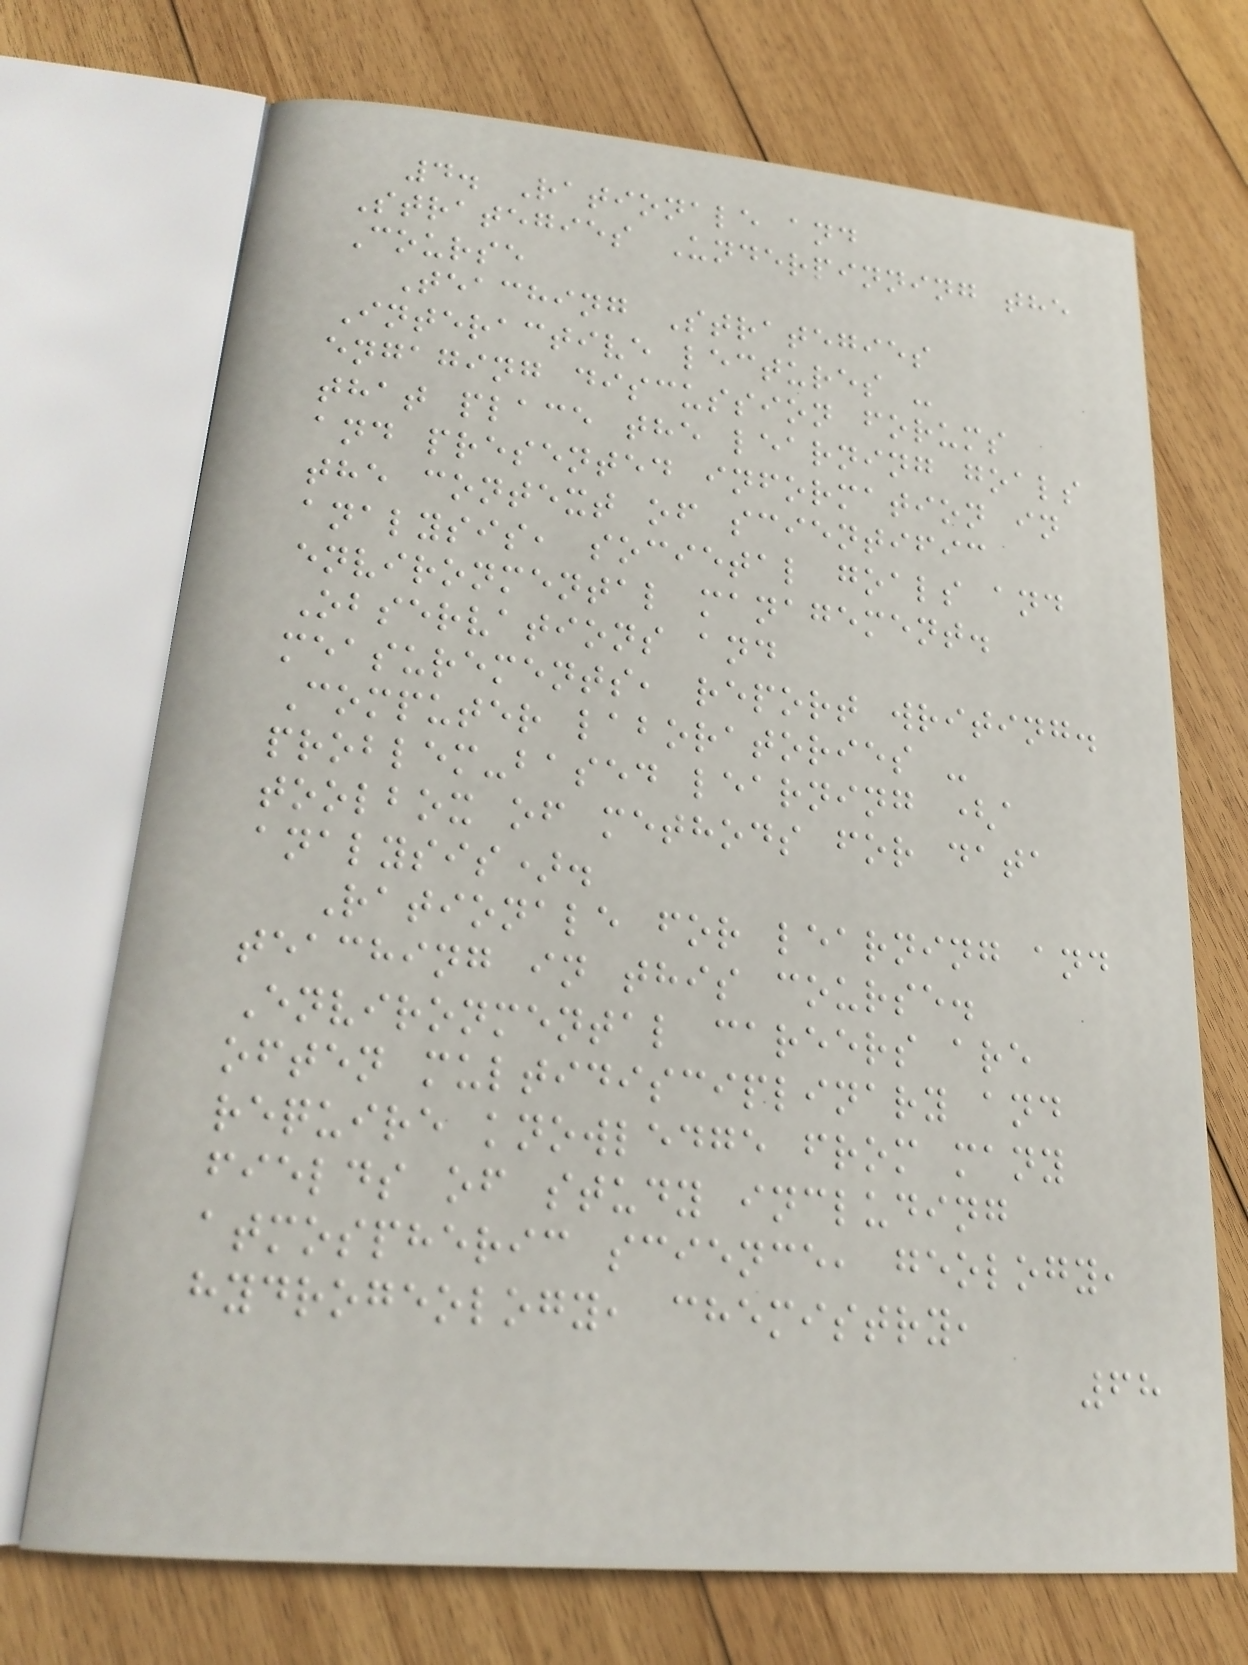4. Rationale and
Strategies Underpinning the
Course
Teaching Strategies
Interactive lectures -
engaging discussion forums
that place the learning goals
and presented information in
the context of scientific
analysis, societal goals and
environmental management.
Observations and
measurements, report writing.
Computer laboratories -
problem-based learning (a
toolbox of methods for data
analysis).
Rationale for learning and
teaching in this course.
Environmental careers are
often multidisciplinary and
require knowledge from many
fields of study including
atmospheric science, geology,
hydrogeology, chemistry,
68
